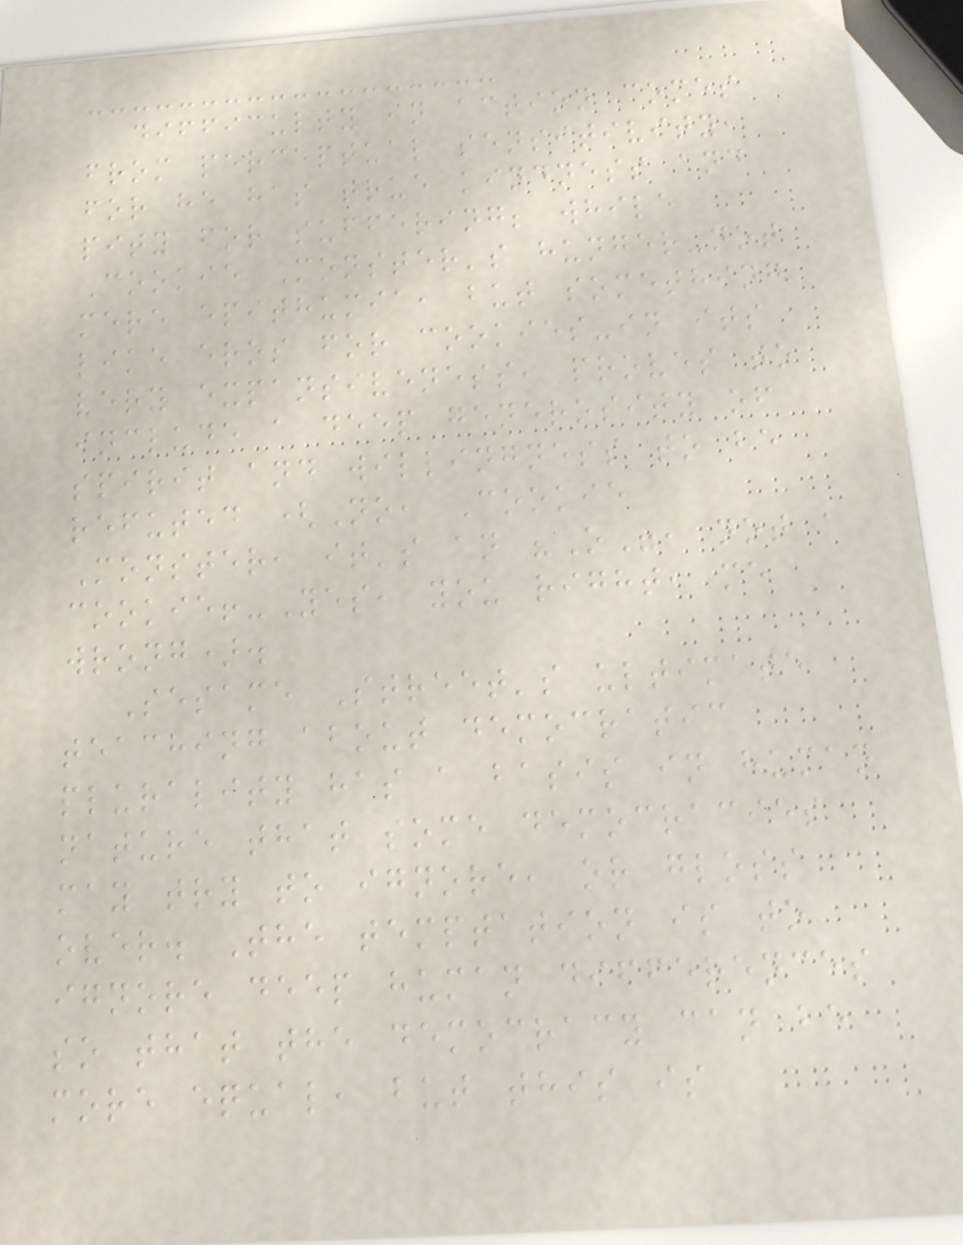difficulty in action comes
from perceptual sensitivity,
for he has true kindness and
pity for suffering; while
Cookie Monster's hunger-not
mere epithumia, but something
like eros for cookies-in its
very expansiveness, proves to
include a deep generosity of
spirit and willingness to be
refuted (No, Cookie
Monster, it's an "O", not a
cookie!-Yes, you right, me
wrong).
Sesame Street's ultimate
teaching about democratic
plurality has a basis in human
nature that some democracies
may try to ignore, or gloss
over. The temptation is to
ignore deep human differences
so that the democracy can be
more equal, but this is
